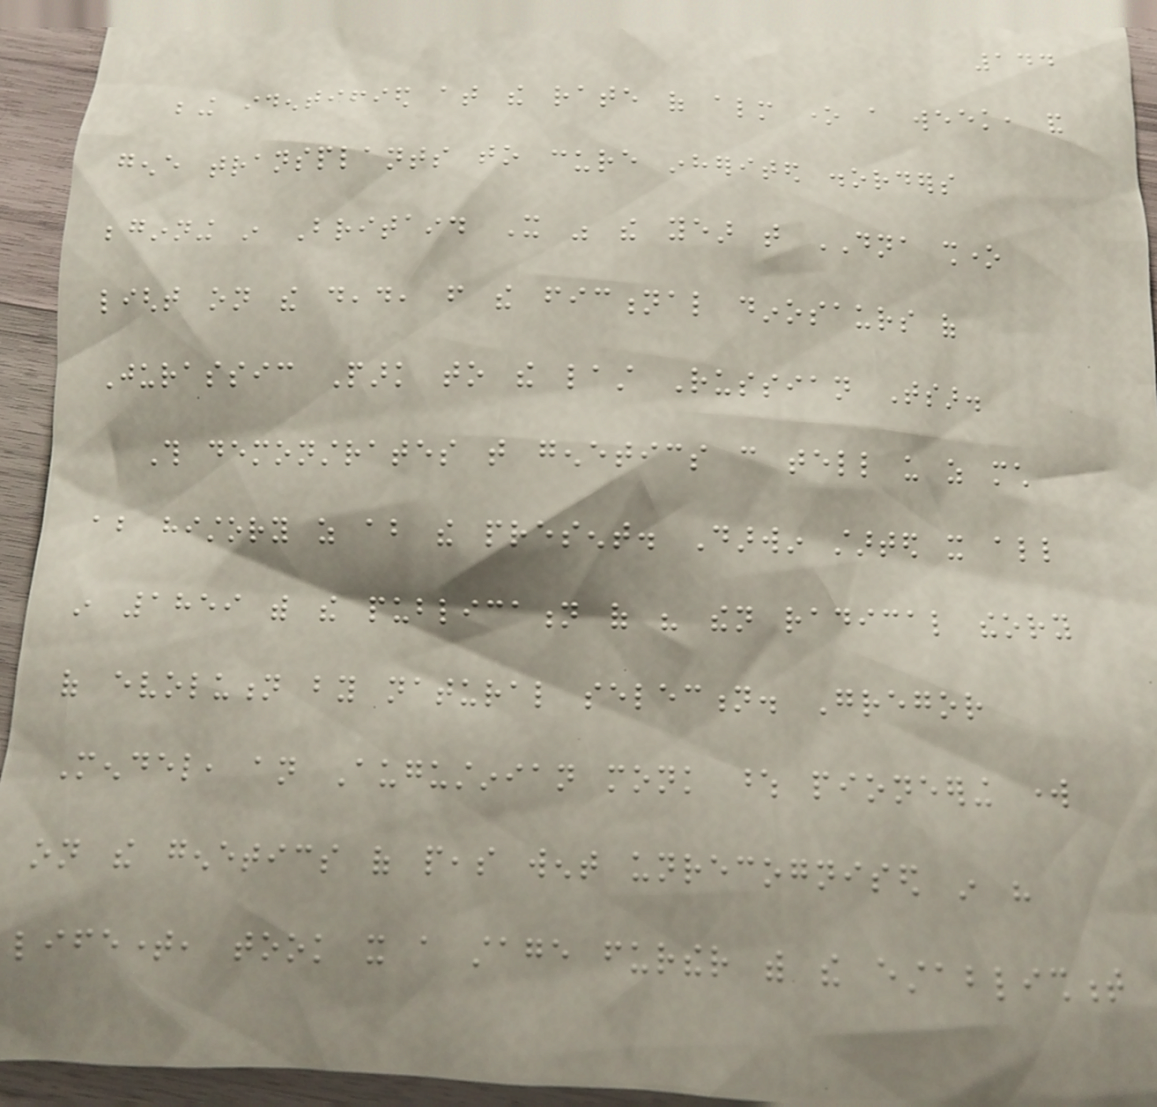144
being identified at the rate of almost one a week, and
gene transplants to cure inherited disorders
beginning in Britain. It was the year that DNA shone
light on the dead, from the fictional dinosaurs of
Jurassic Park to the last Russian Tsar.
This demonstrates that genetics can tell us as much
about history as about the present. Darwin started it all
in 1859 with the publication of his then radical theory
of evolution by natural selection. Gregor
Mendel, an Augustinian monk whose pioneering work
on the genetics of peas went unrecognised in his
lifetime, took it a stage further with the establishment
